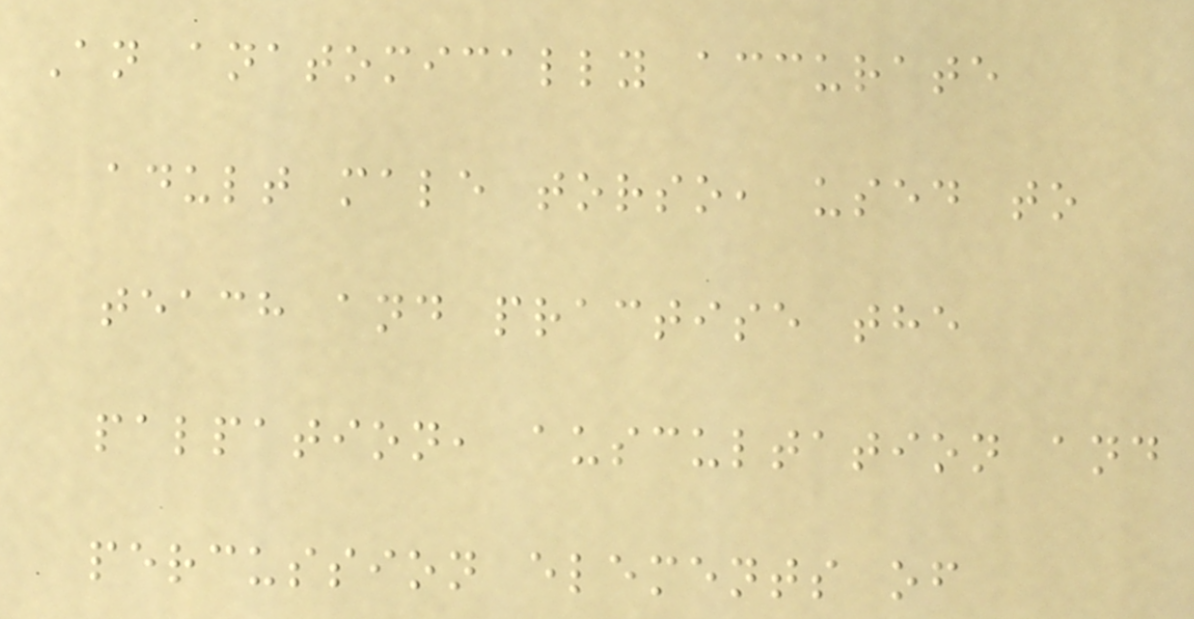An anatomically accurate
adult male torso, used to
teach and practise the
palpation, auscultation and
percussion elements of
